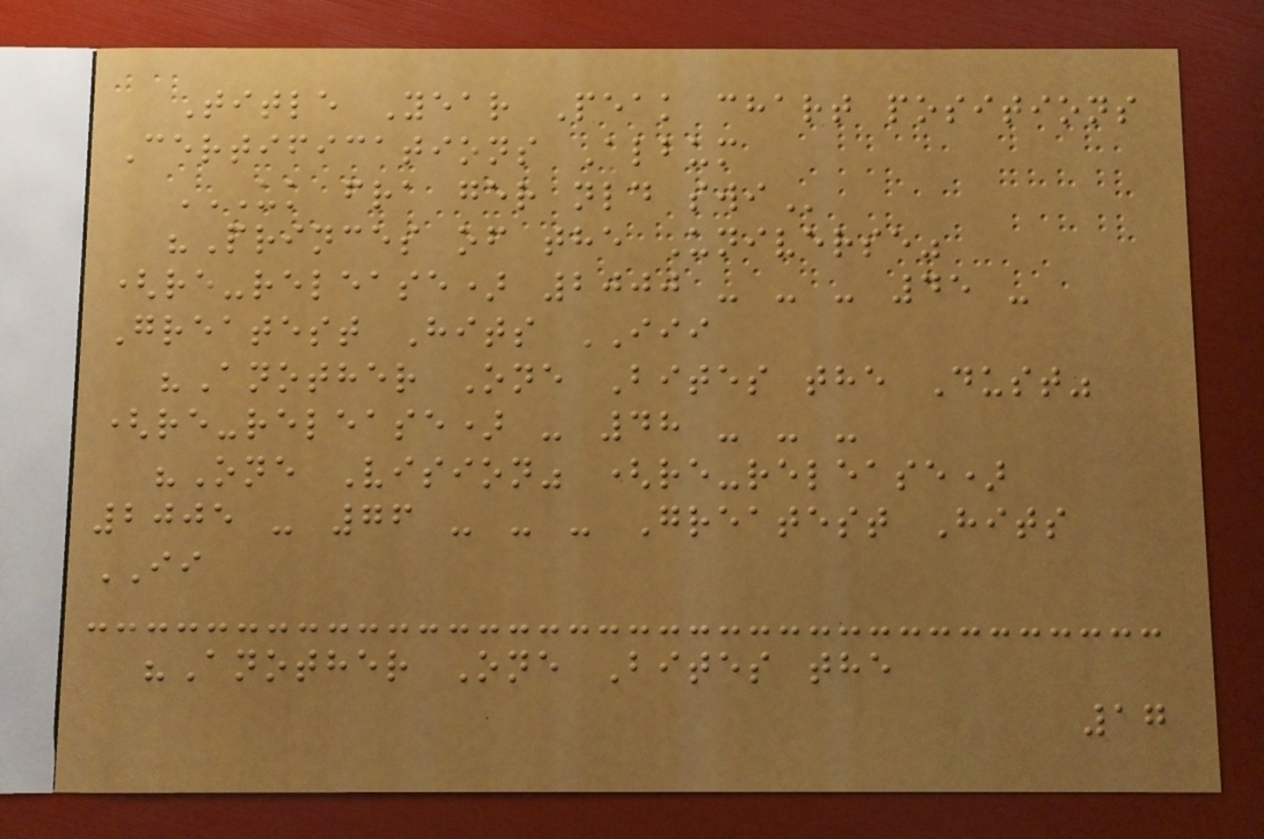Title Year Peak chart positions
Certifications Album
UK FRA GER NLD SWI
"Princes of the Universe"
(re-release) 2000 - - - 45 -
Greatest Hits III
"Another One Bites the Dust"
(re-release) - 48 - - -
"One Vision" (re-release)
2005 - 76 - - - Greatest Hits
II
"Another One Bites the
17
